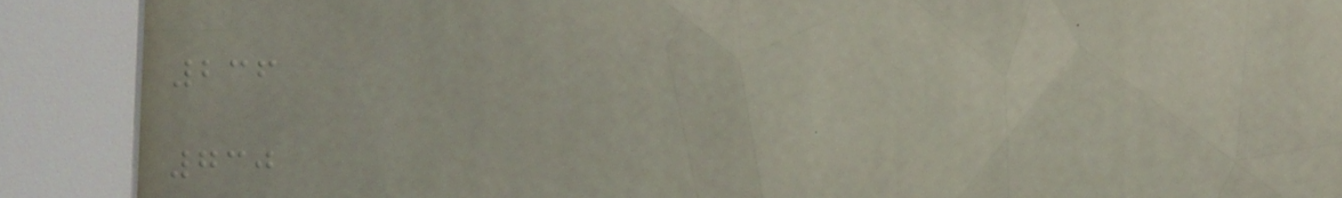236
730
